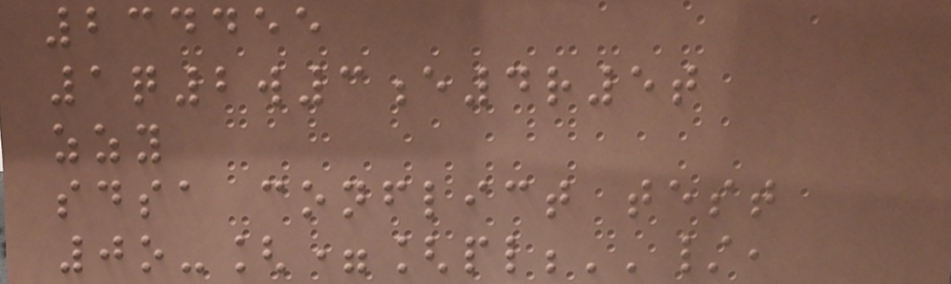234455
1q2w3e4r5t
zzy
sdsa conflict test
0o-[=[pl;''/,
